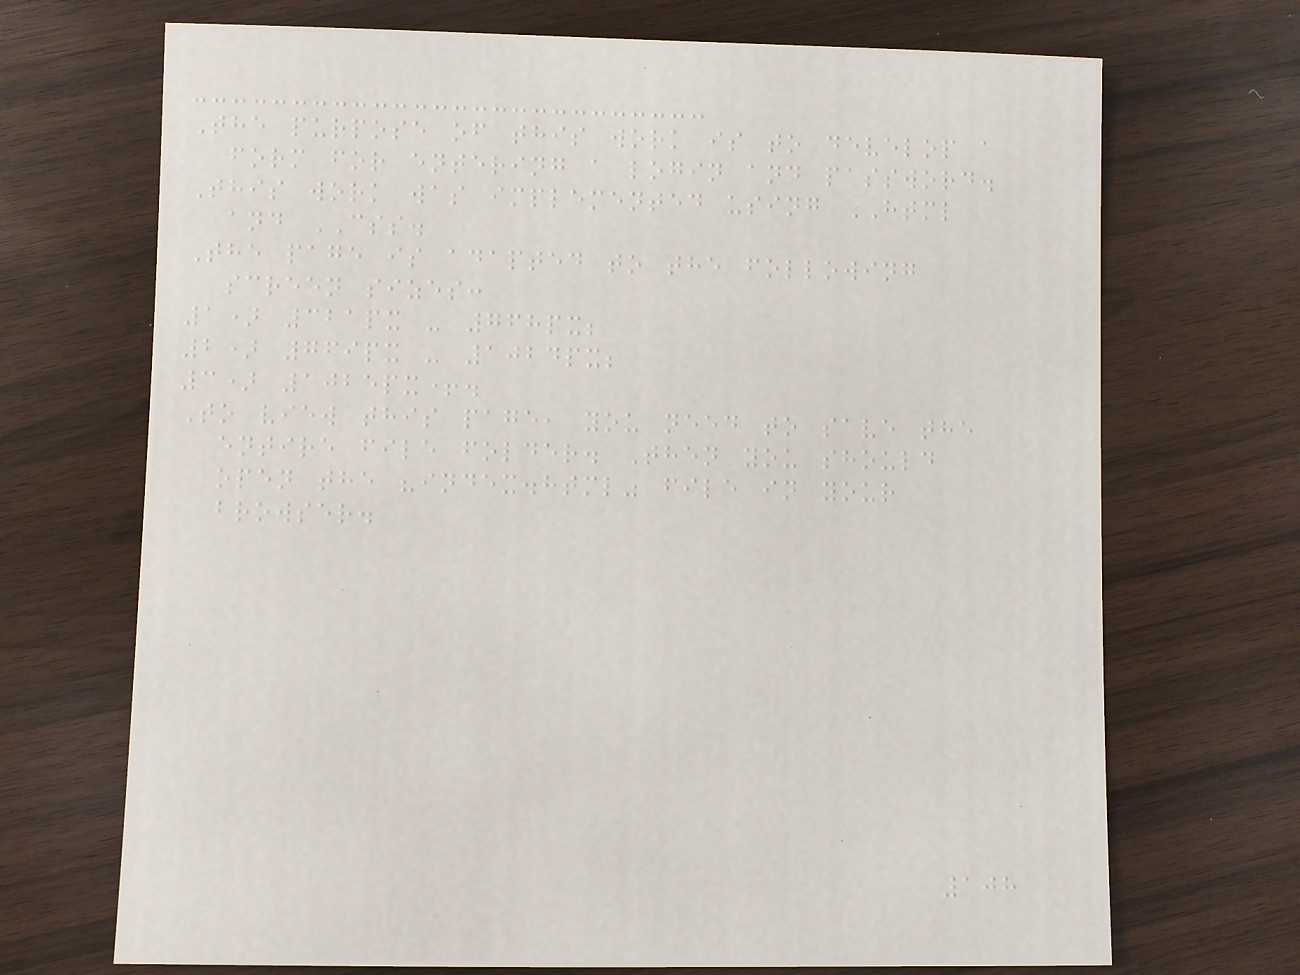The purpose of this work is to develop a
form for entering a login and password.
This work was implemented using HTML
and CSS.
The page is adapted to the following
screen sizes:
1) 321px - 768px;
2) 769px - 1024px;
3) 1025px+.
To view this page, you need to save the
entire file folder. Then you should
open the "index.html" file in your
browser.
108
